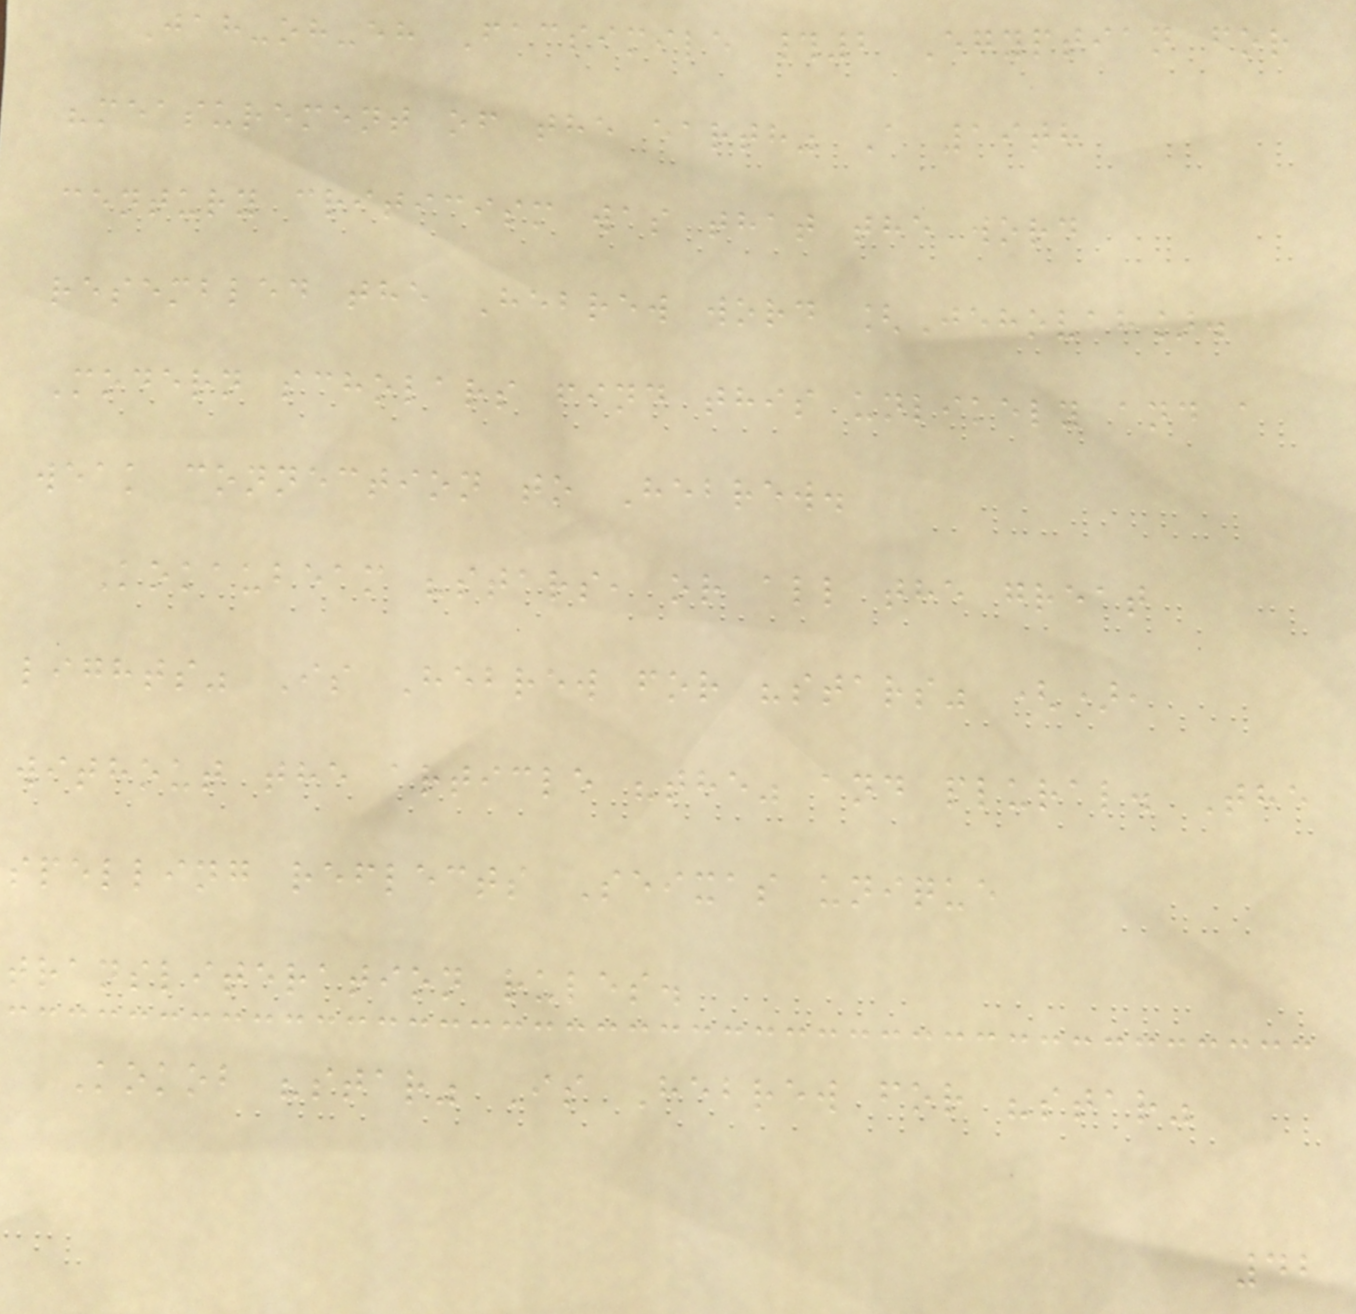Jah-oh-eh Facsimile #2 Egyptian for
"measurement of the earth" A 19th
century criticism was that the word
resembled the Hebrew word [Jehovah].
Modern scholars find this unlikely and a
weak connection to Hebrew.
Kokaubeam "stars, or all the great
lights" Is Hebrew for "stars" (),
without the article "the" and plural. The
spelling reflects Seixas unique
transliteration rules.
Kokob "star" Is Hebrew for "star"
42
